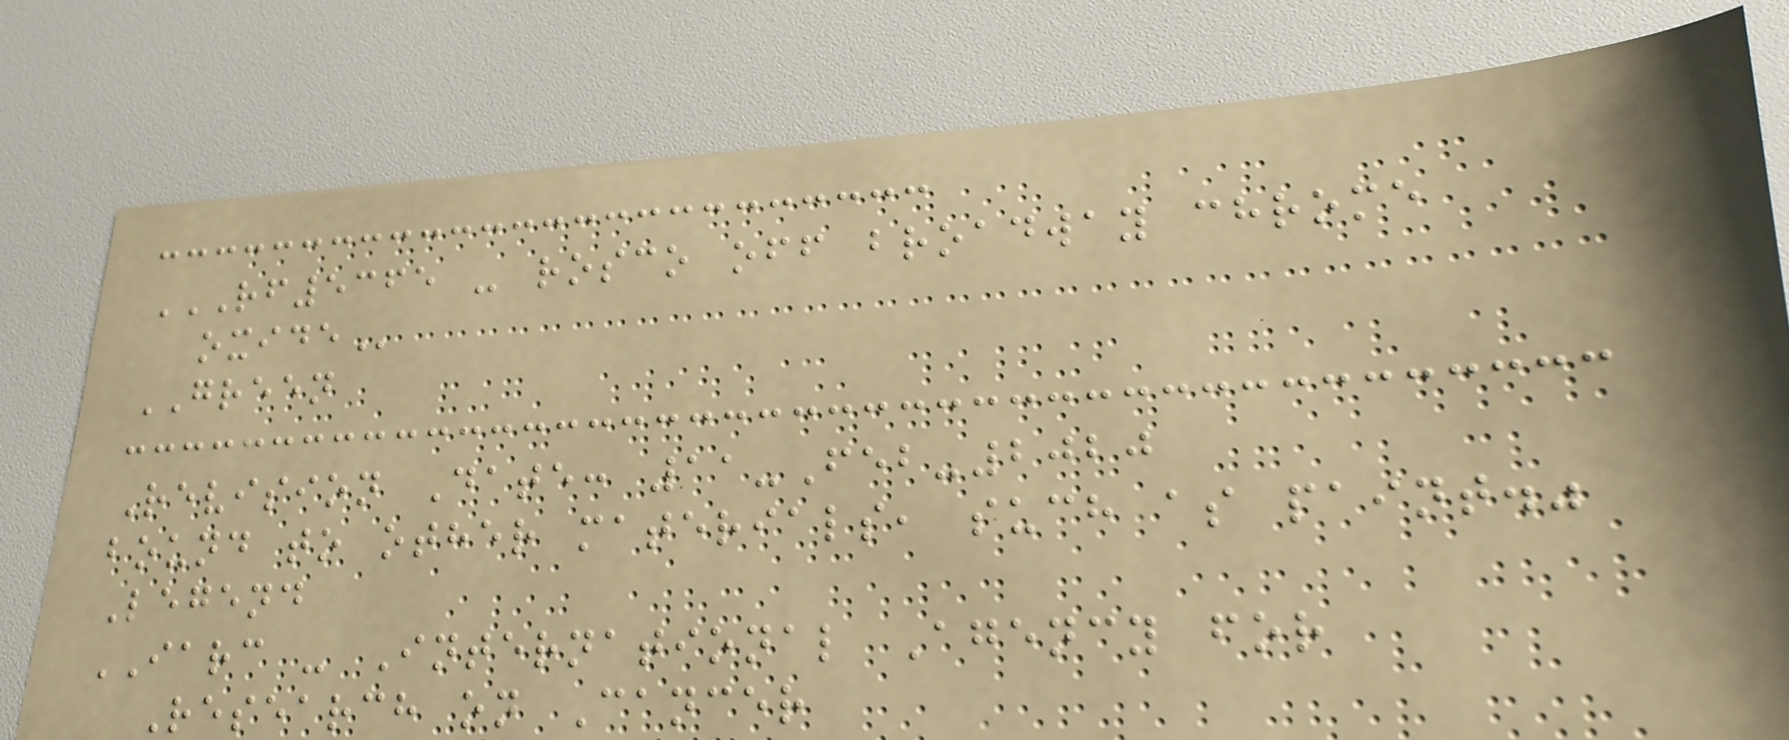RF5365 - ROSCO OFF BROADWAY CHROME
OXIDE
GREEN
Revision Date: 11-Feb-2020
bound to other materials, such as paint."
Legend
IARC - International Agency for
Research on Cancer
